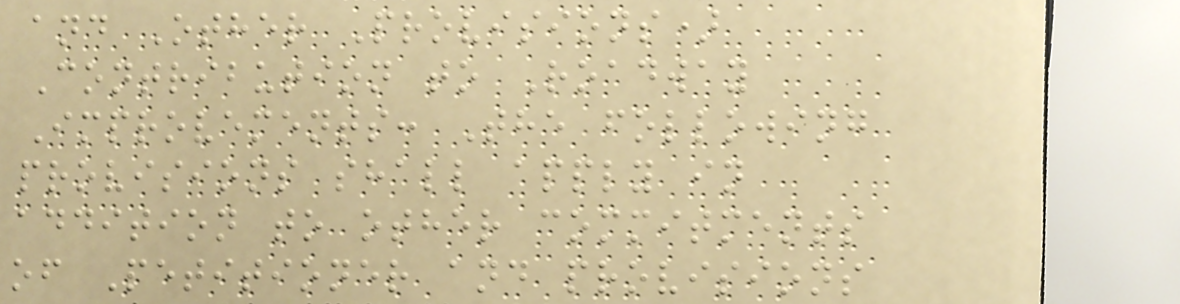and Other Provisions)
Contribution to Roadway
Improvements: The following
provisions shall apply in
addition to other commitments
of Petitioner and provisions
